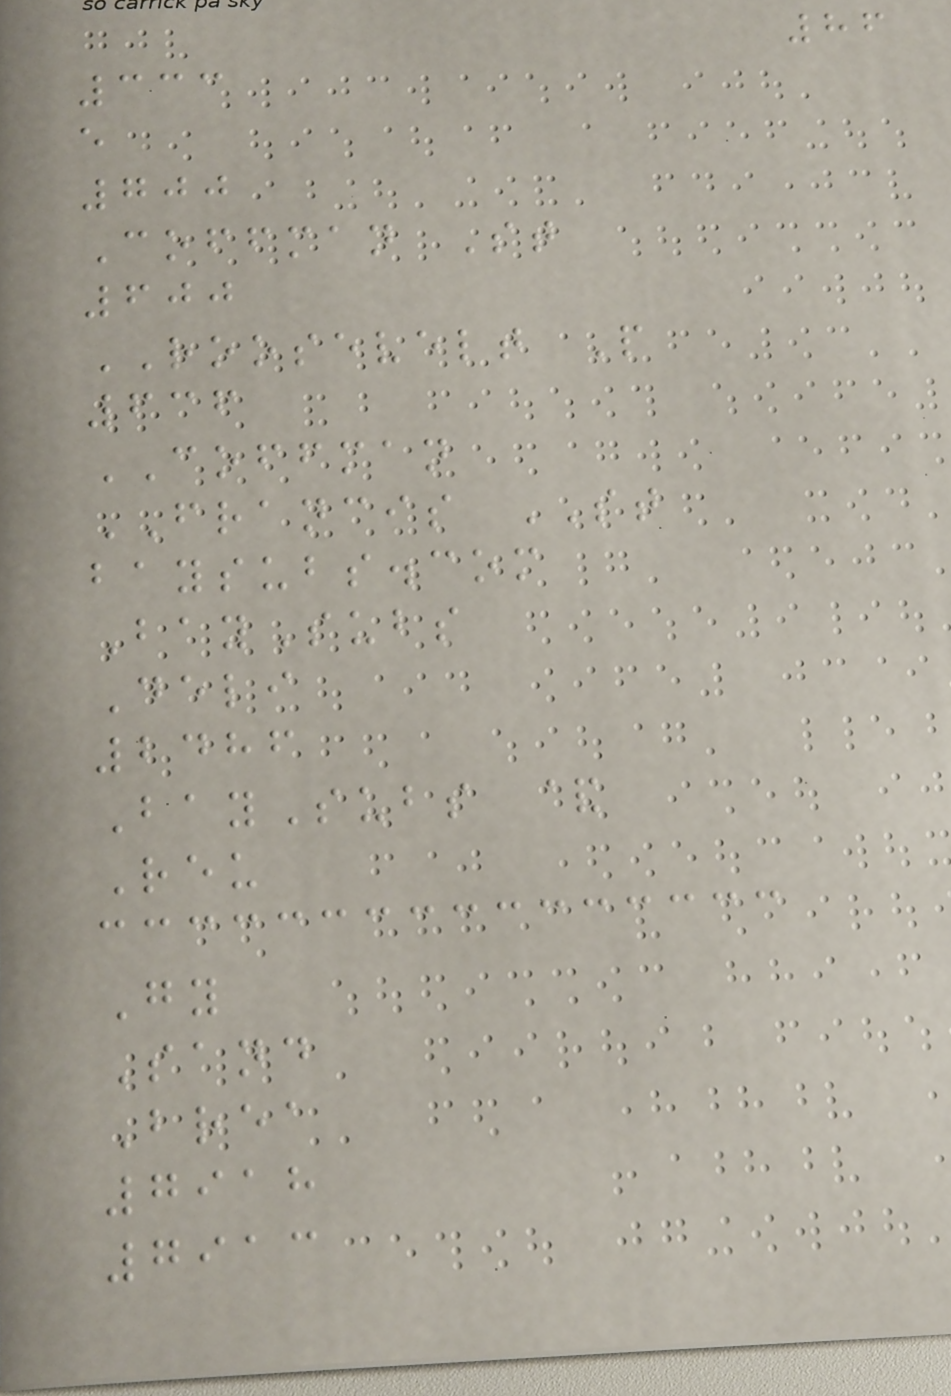86
333
e
700
Coffman St
600
ROOSEVELT P
636
COFFMAN
FRANCIS ST
baysubs.com
BaySubs
Deli
2486
BaySubs &
Reu
Gy
Sand
Brea
7918
7913
